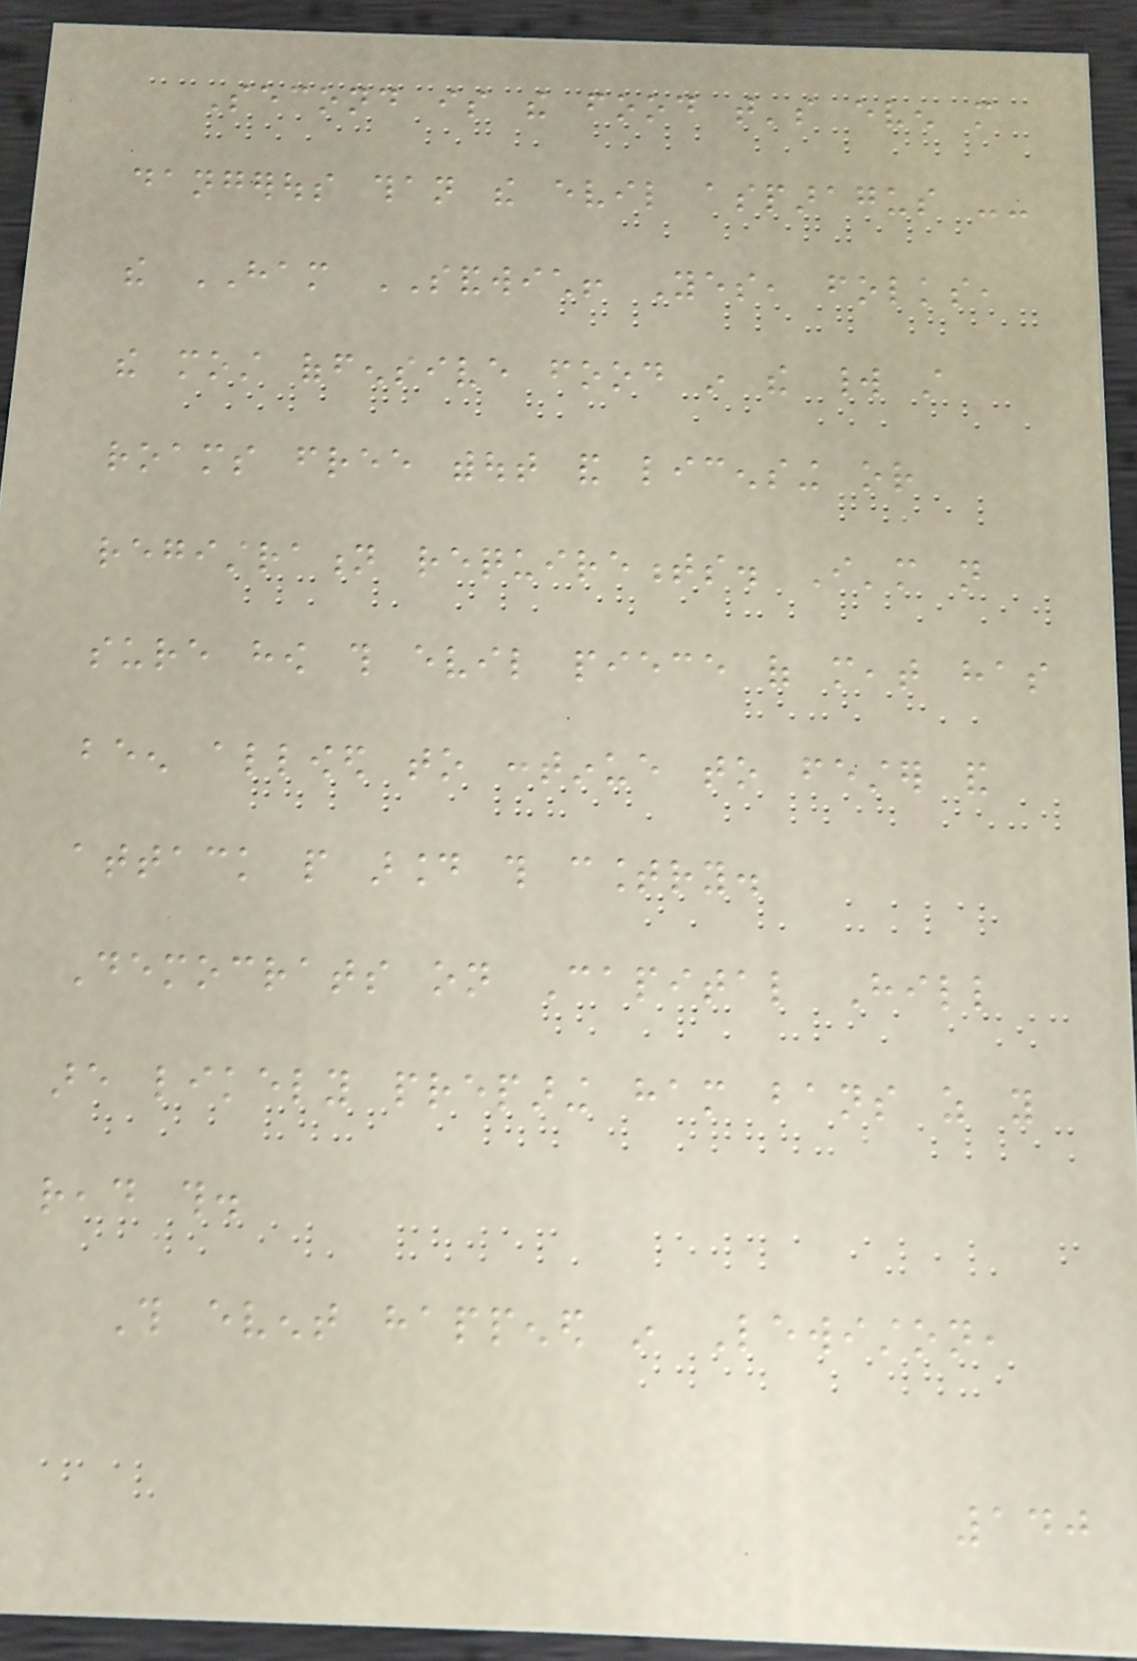Second is the food that's even more
dangerous than the evil asparagus --
the HAM SANDWICH! Yes, folks,
the most offensive food in the world still
roams free without and licensing or
registration requirements. I'm not
sure how this evil piece of meat has
been allowed to continue to fester and
attack people around this country.
Democrats on Capital Hill
are likely preparing ham bans as you
read this.
This event happened in Lewiston,
140
